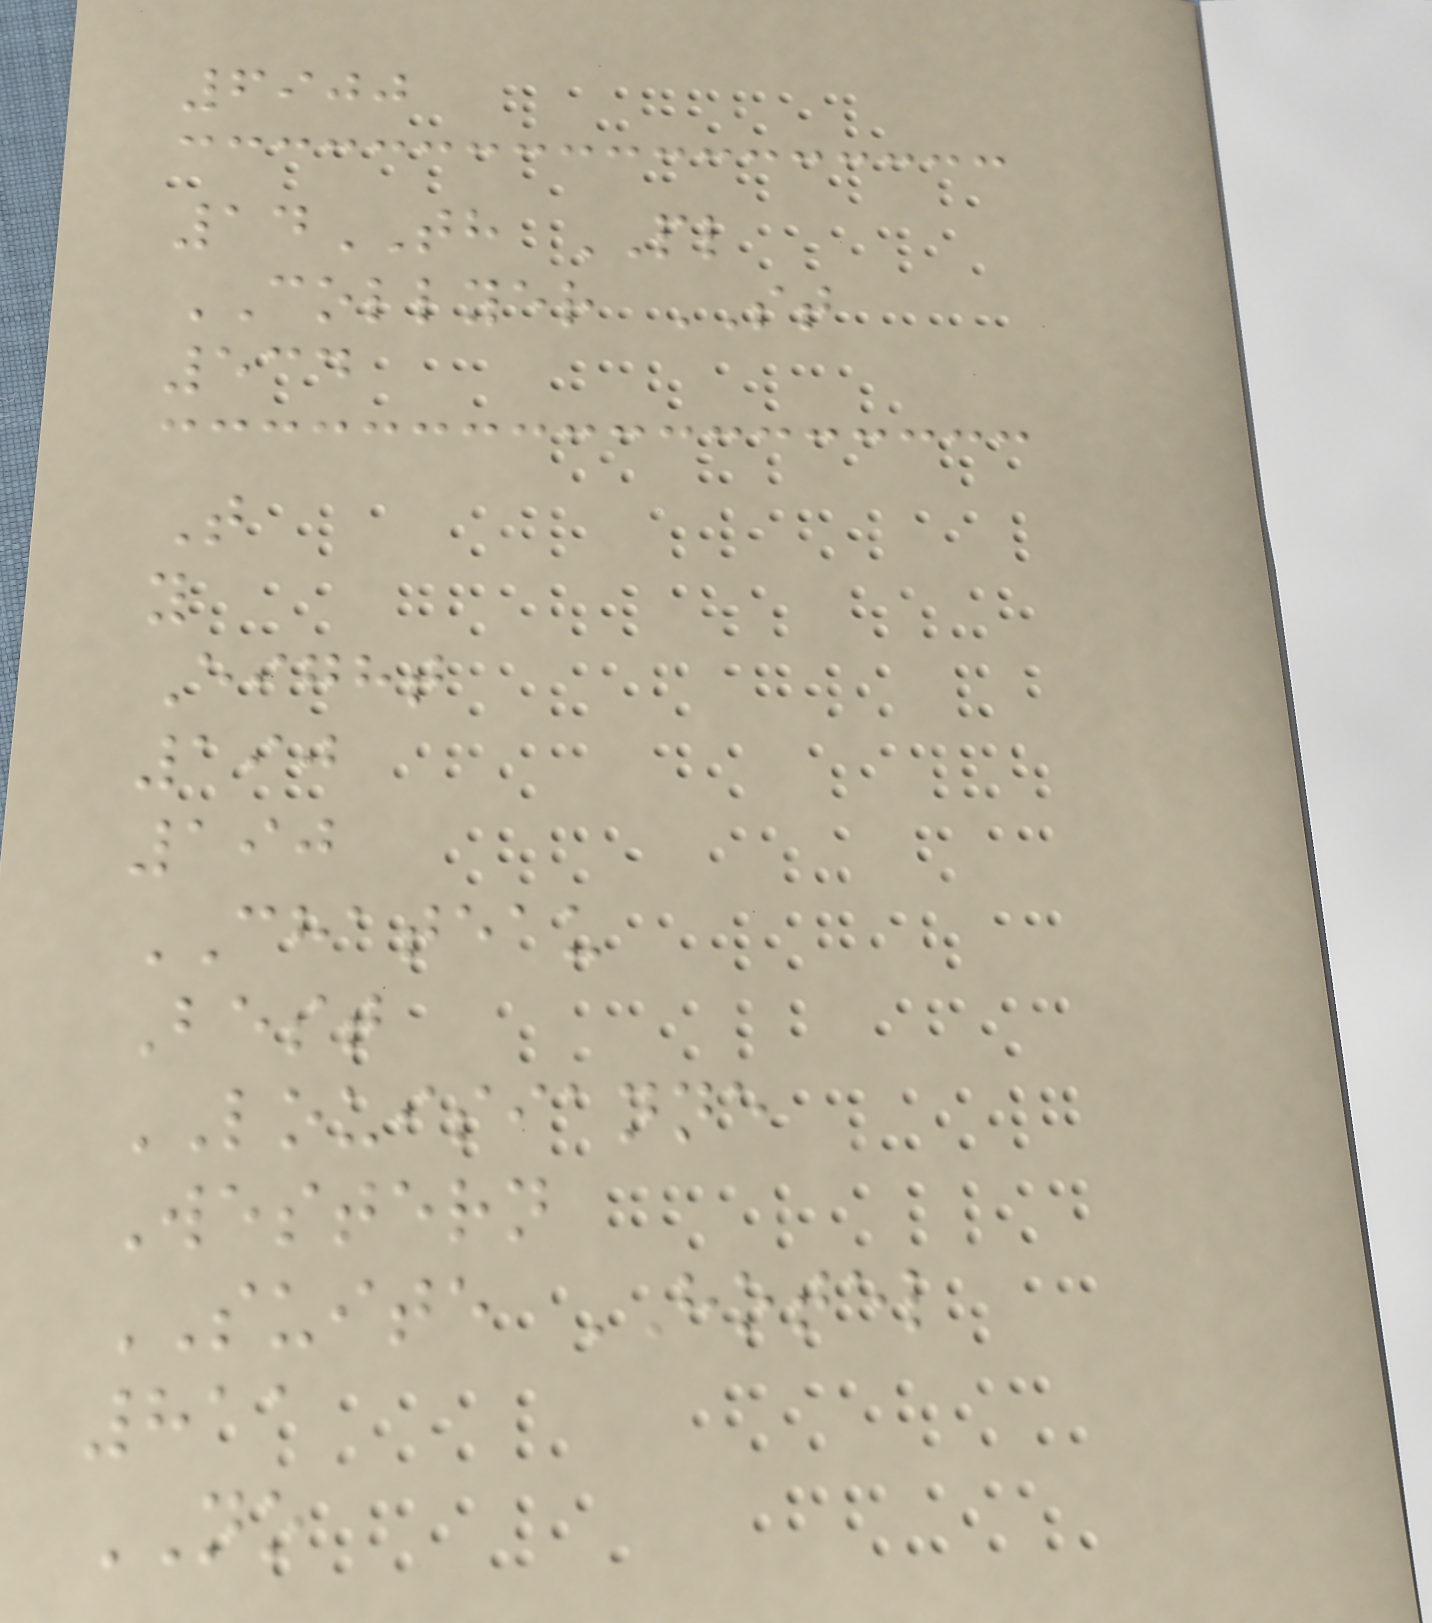6900
14TH PL
COLLYER ST
534
T
y
Eight
190
190
CHATEAU
Best
LOUISIANNE
Western
SUITE HOTEL
811
NO
